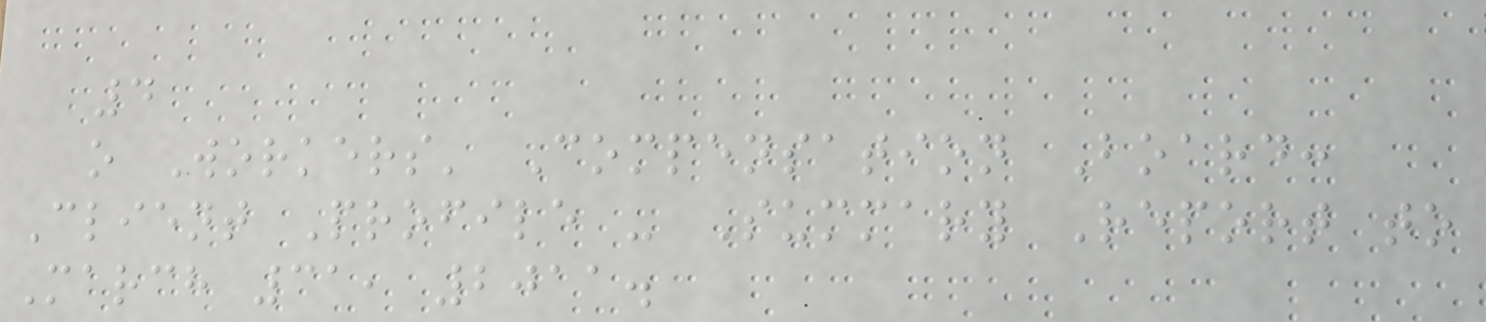4
o Workers' Compensation Board:
Client Profile - Summary Report to
March 31, 2011.
